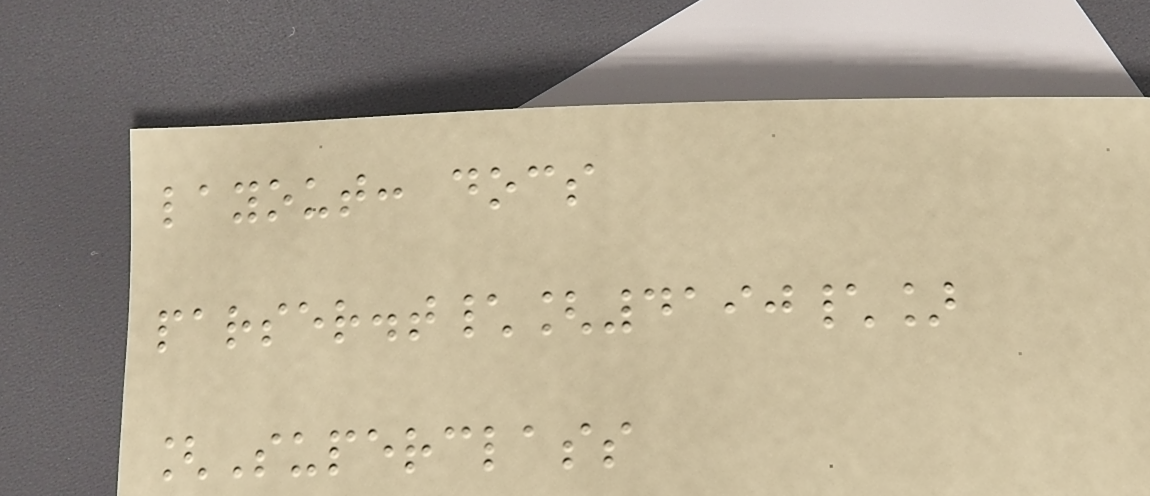layout: docs
parser.t\[4190\]
[Superclass
